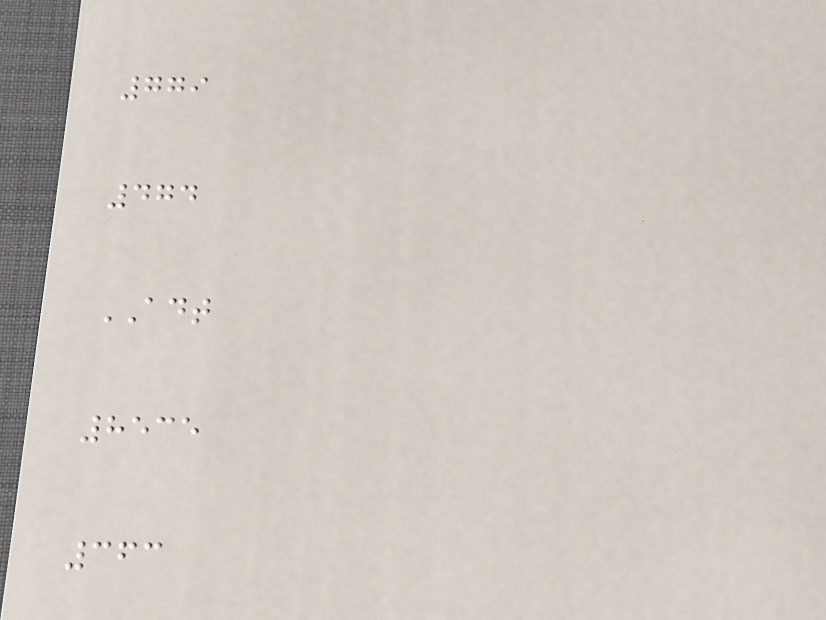779
474
ADT
8535
363
